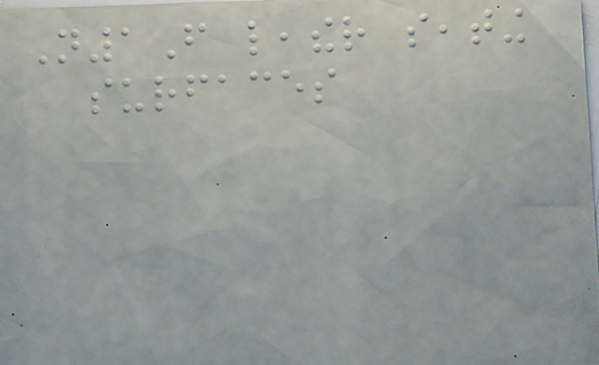N1F leather seating
surfaces
